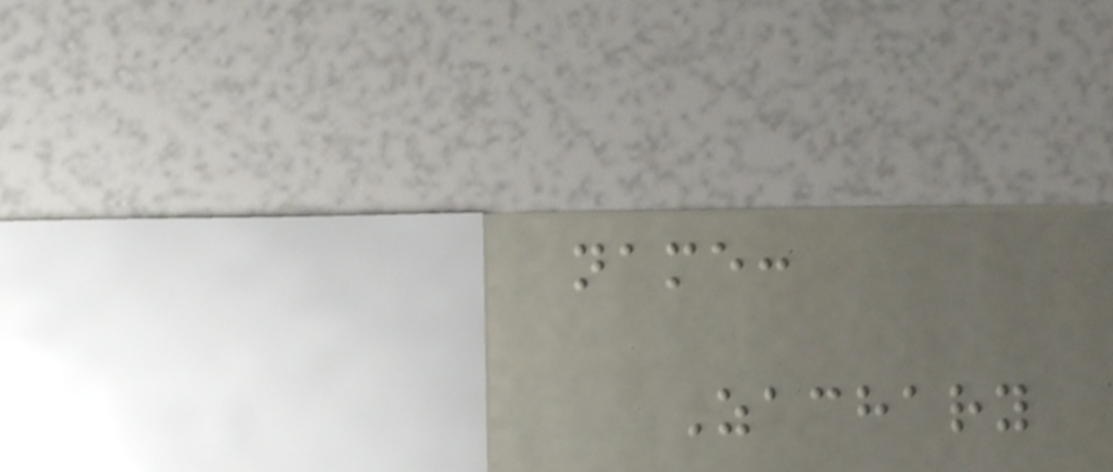name:
Zachary
